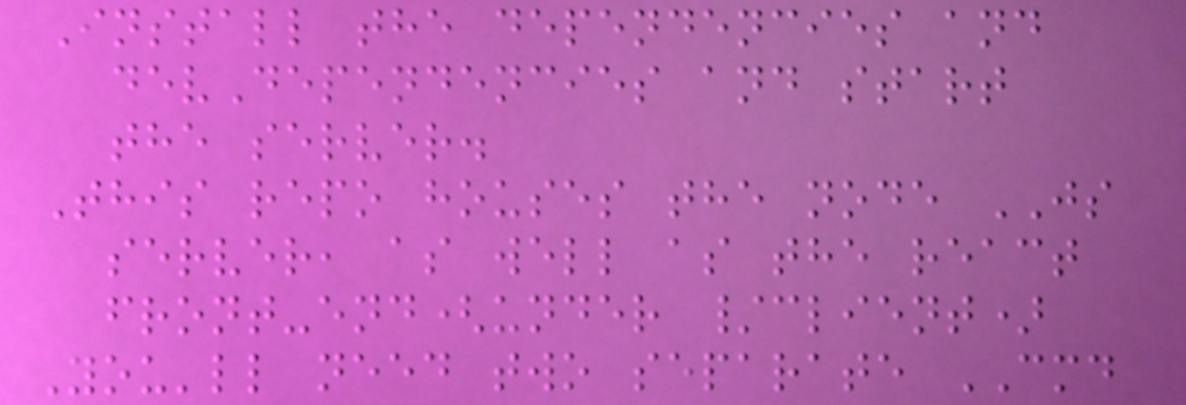Install the dependencies and
devDependencies and start
the server.
This repo houses the node JS
server, as well as the react
front-end(under /client)
You'll need two separate CMD
